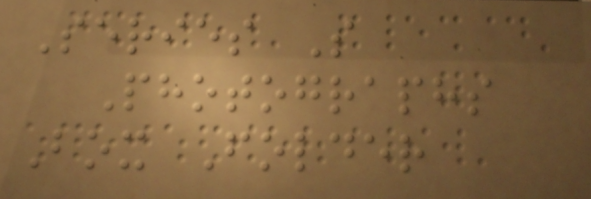Series S
Photographs
Box Folder
